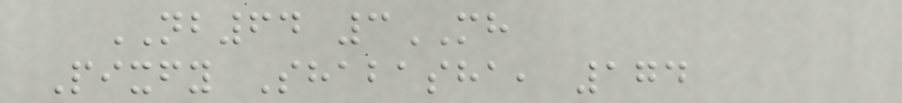NB64 3MH
Pixfy Shabasha, 174
